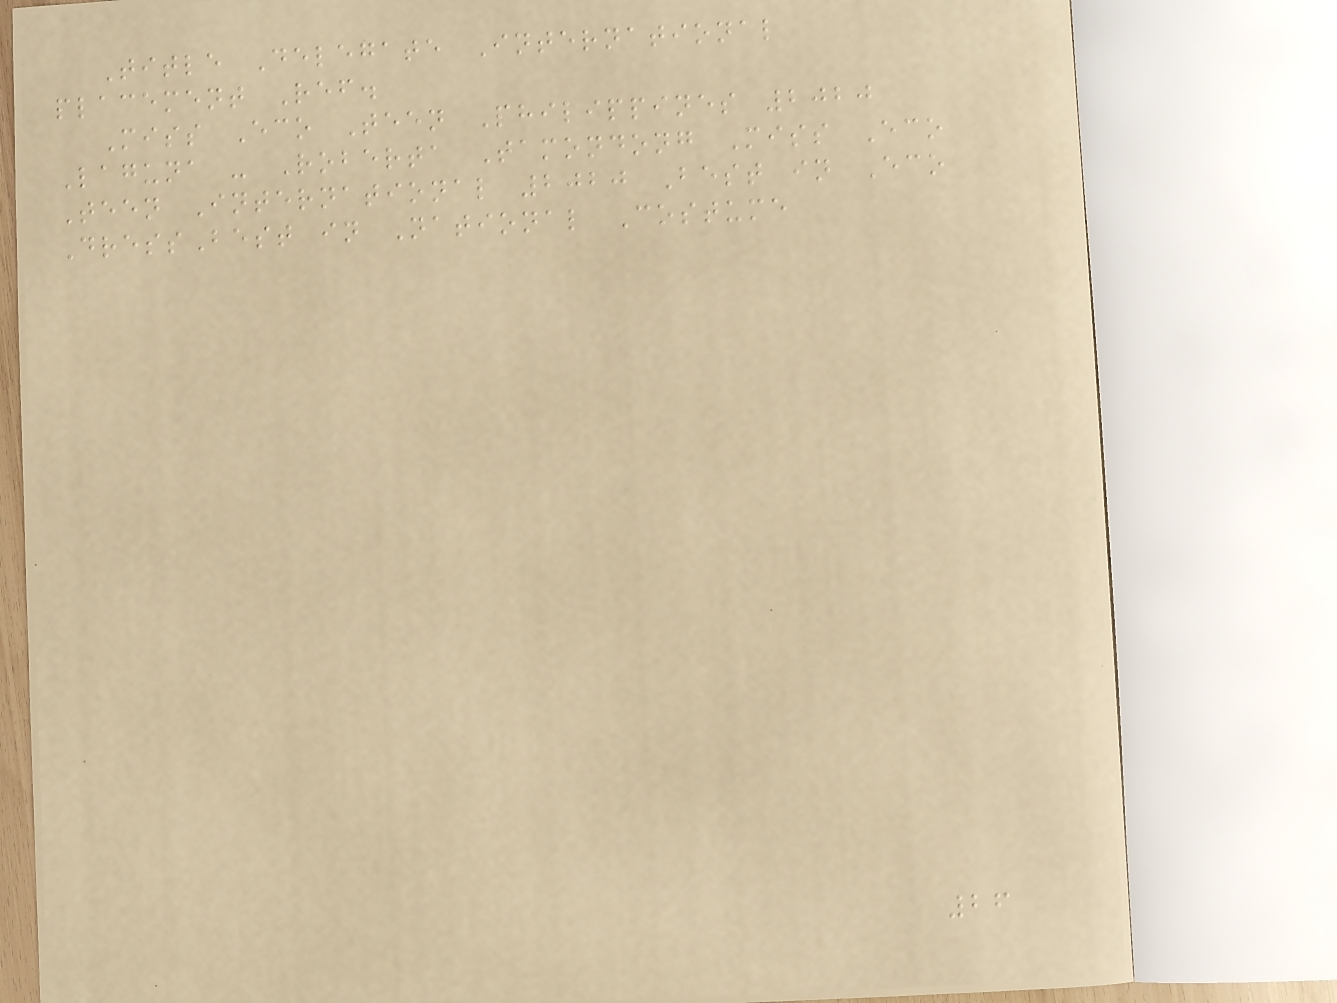Title Delegate International
placement Ref.
Miss Eco Teen Philippines 2020
Laguna - Roberta Tamondong Miss Eco
Teen International 2020 Best in Eco
DressBest in National Costume
26
